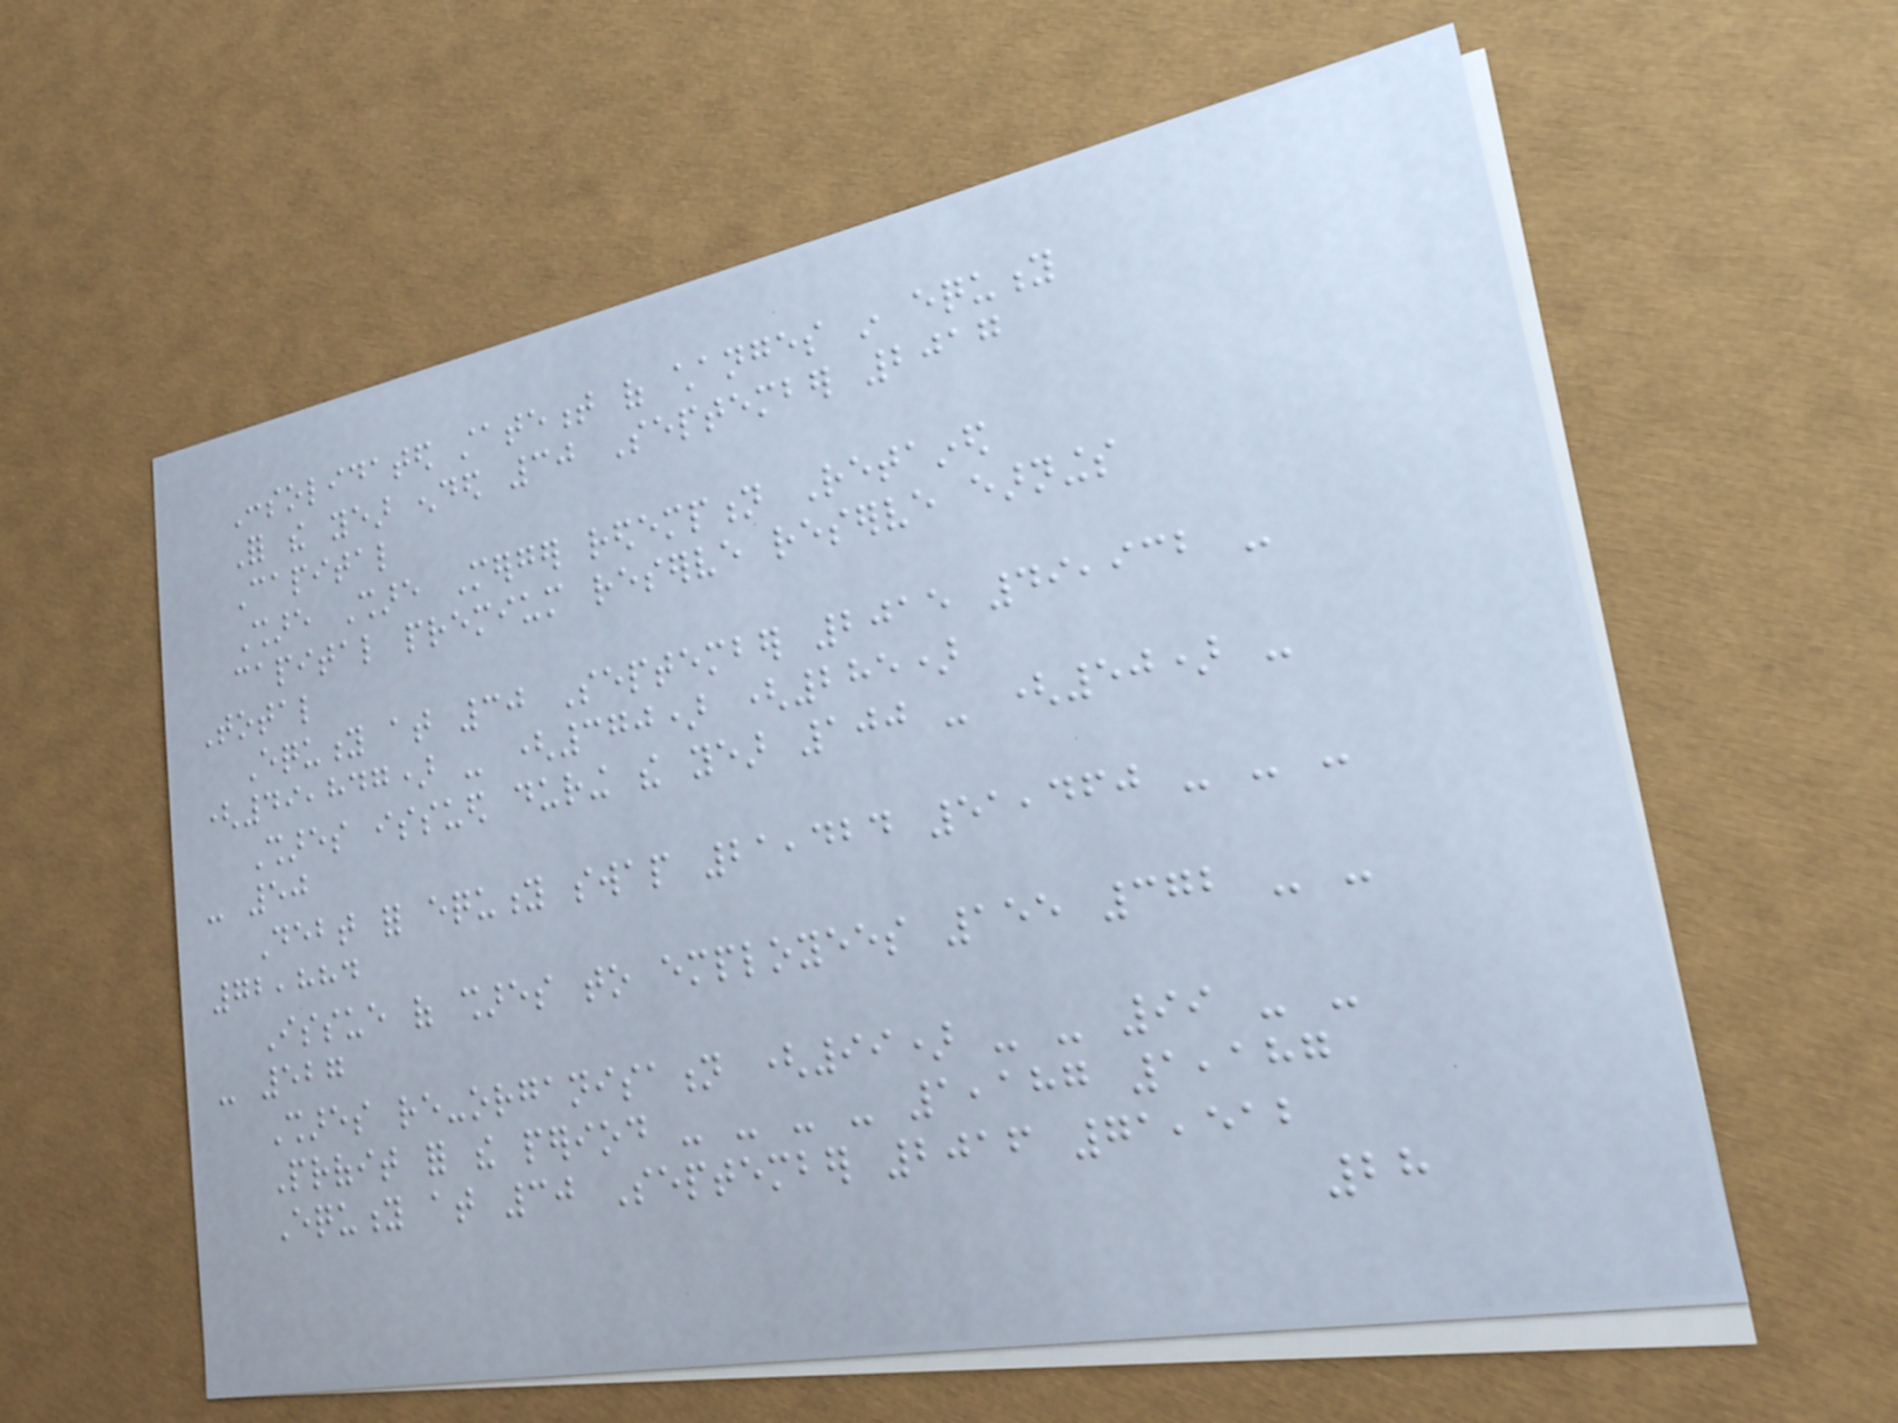Consolidated statement of changes in equity
For the year ended 30 September 2017
Capital
Share Share Merger redemption Retained
capital premium reserve reserve earnings
Total
Equity at 30 September 2015 49,932 -
(49,847) - (370) (285)
Shares issued during the year 100 - (50) -
- 50
Debt for equity swap 21,424 51,460 - - -
72,884
Issue of shares to employees 155 372 - -
- 527
Shares re-organisation (99) - - 99 - -
Profit for the period - - - - 1,187 1,187
Equity at 30 September 2016 71,512
28
